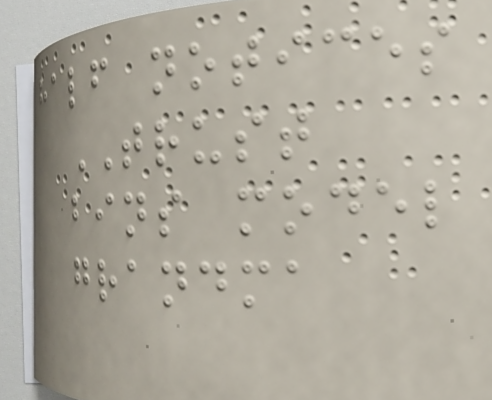half notices
TRUST
bins model
grandma
